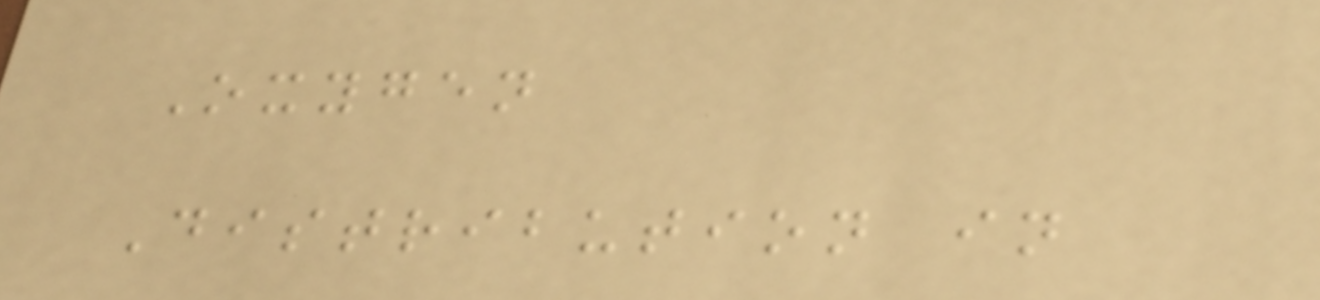Oxygen
Distribution in
